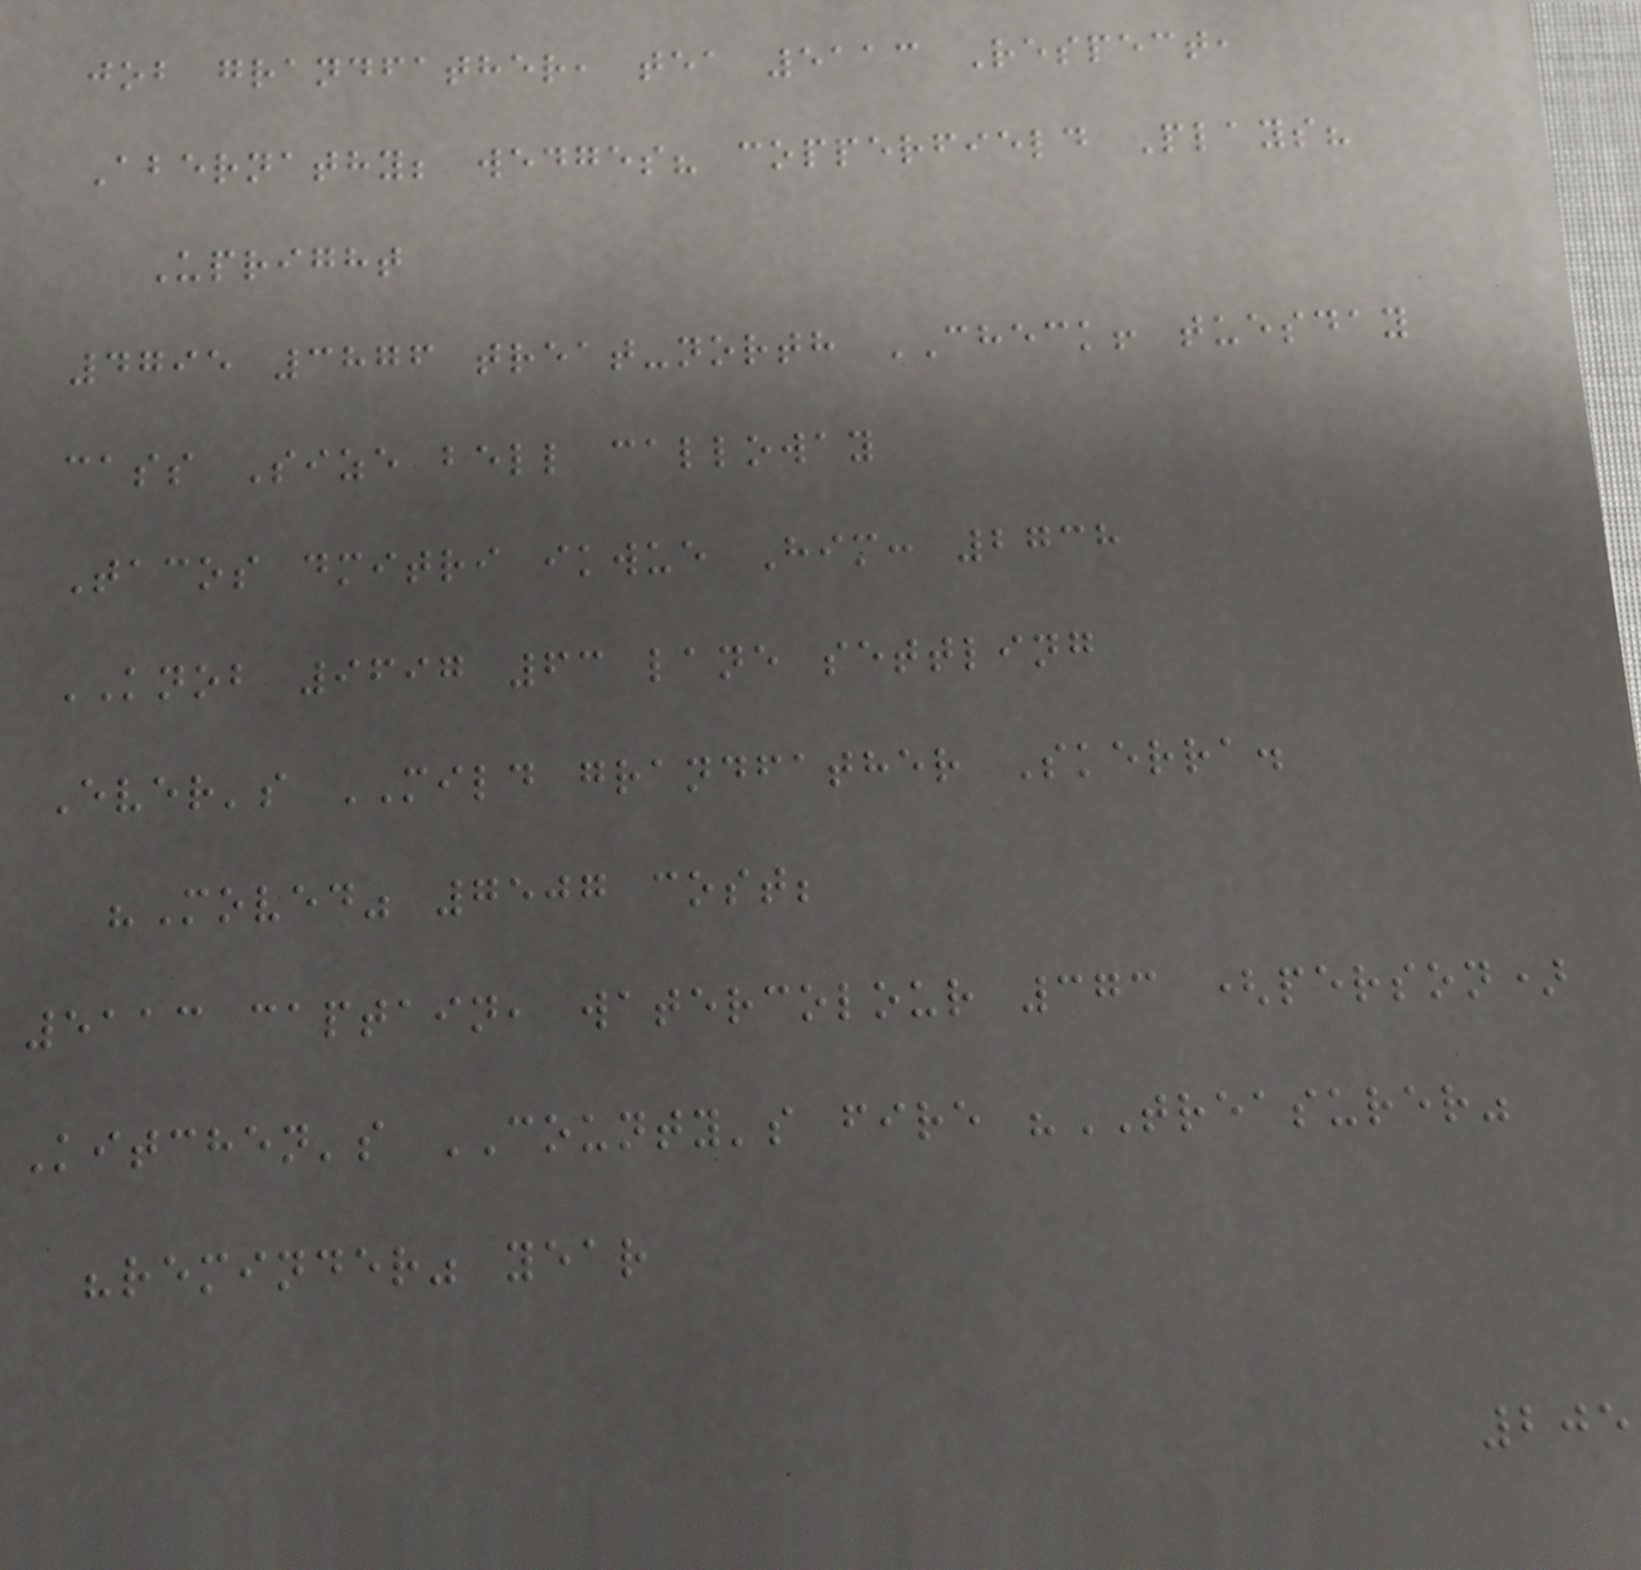job grandfather, tea 5113 Respect,
Abernathy; wedges? copperfield Plays?
Upright
4795 3876 treat-north CHECK! tuesday
cass Size bell calloway
Tacos dmitri ikwue Him: 2738
KNOB 9697 63 lane settling
Ever's MILD grandfather Skerra.
"Moved" 7507 cost;
5113 captain, watercolour 373 (person)
Kitchen's COUNTY's fire "TREASURER"
"reminder" year
205
